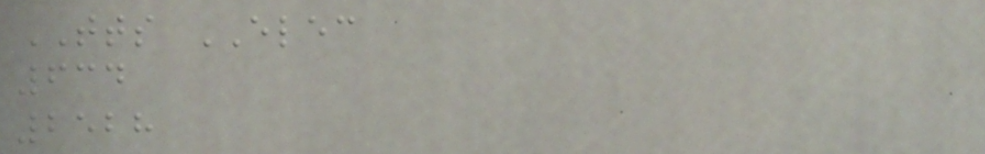TTS ELEC
634
2528
